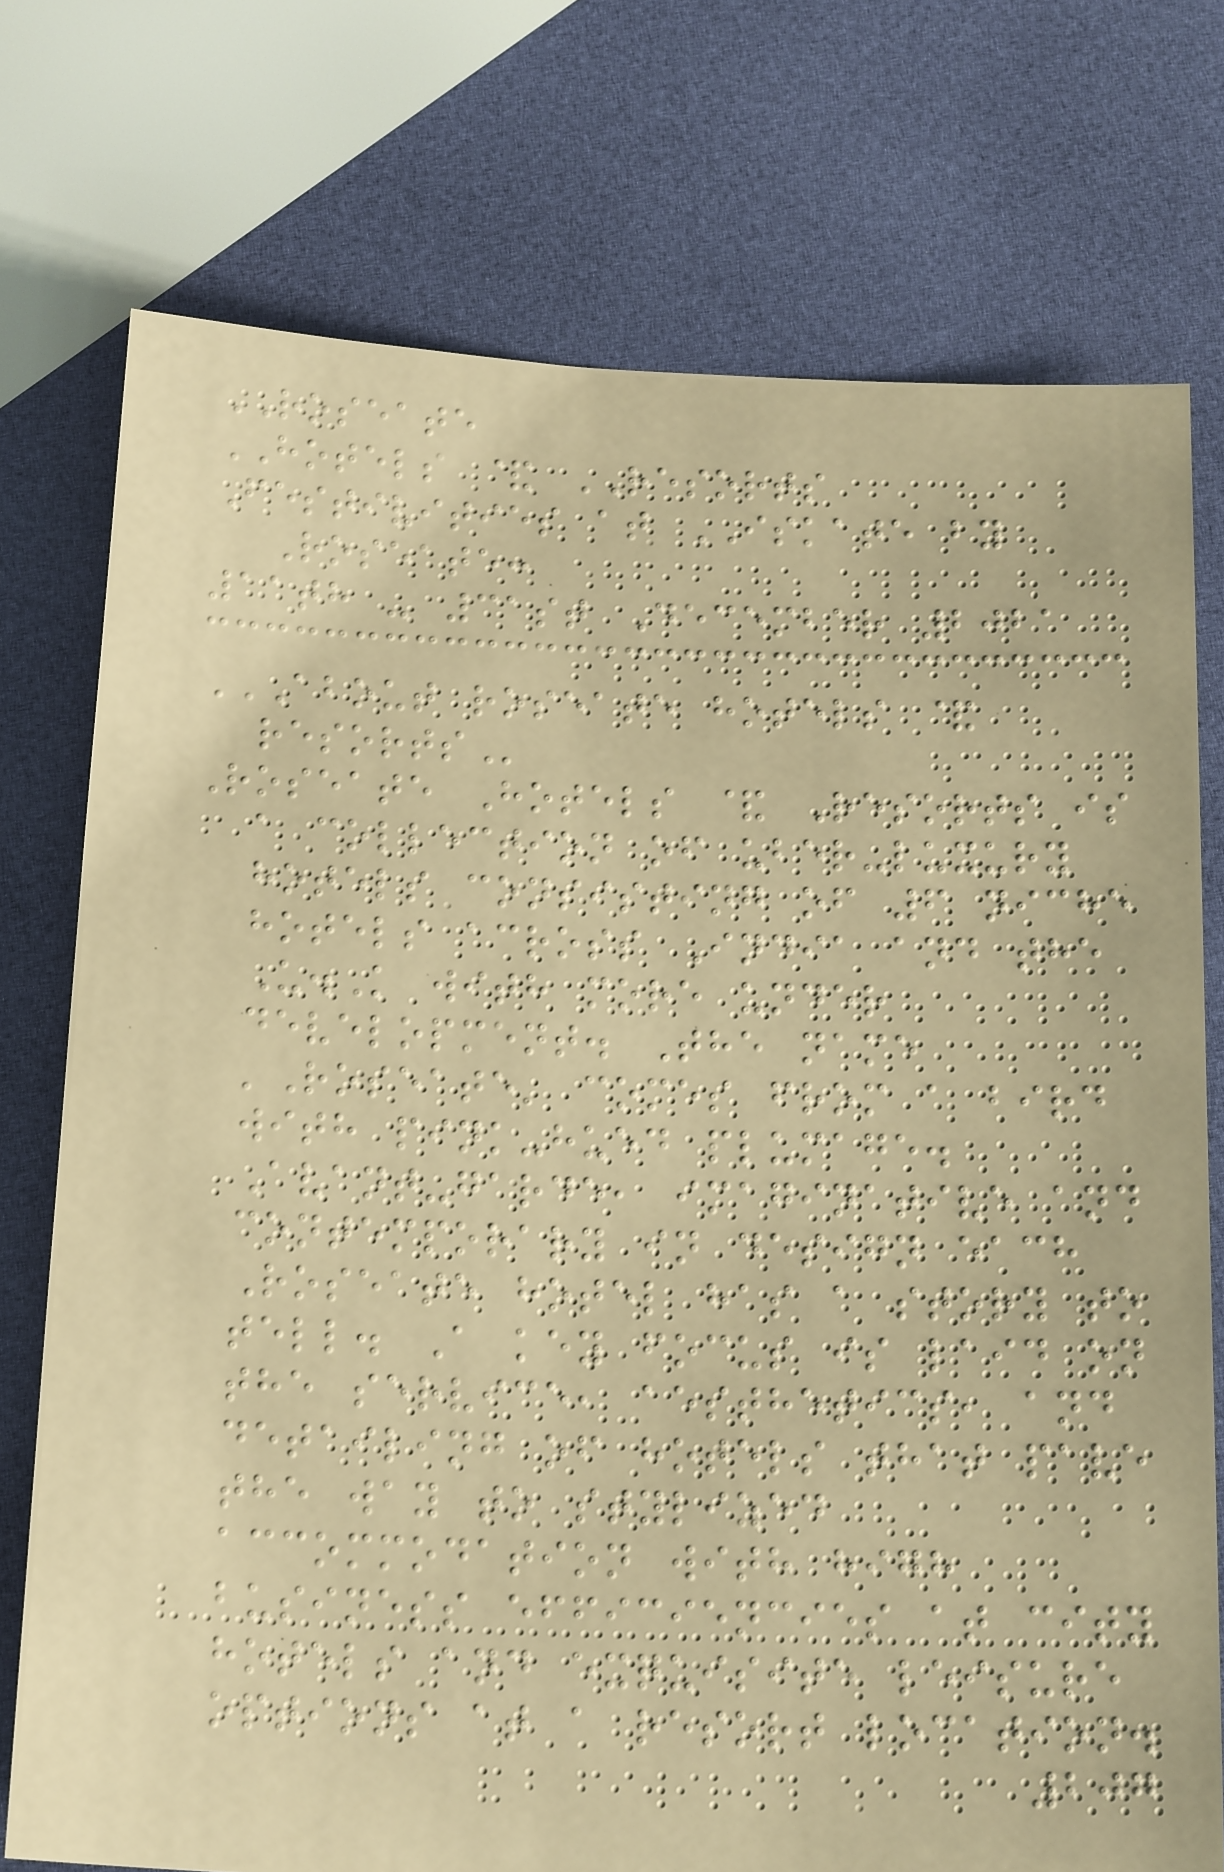ROSEATE
HOTELS & RESORTS
Festivities at ISKATE by
Roseate:
11th - 31st December 2021
ABOUT ROSEATE HOTELS &
RESORTS
Roseate Hotels & Resorts is
a collection of uber-luxury
hotels consisting of 6 niche
hotels across India and the
U.K with more under
development. The name
'Roseate' comes from a bird
with pink-hued plumage.
Avant-garde, imaginative and
contemporary in design each
Roseate hotel has a story to
tell. A key focus is laid on
the service, aesthetics, and
detailing of hotels that pave
the way to stylized
accommodation with high
business efficiencies at city
hotels and exquisite leisure
options at a resort location.
207
